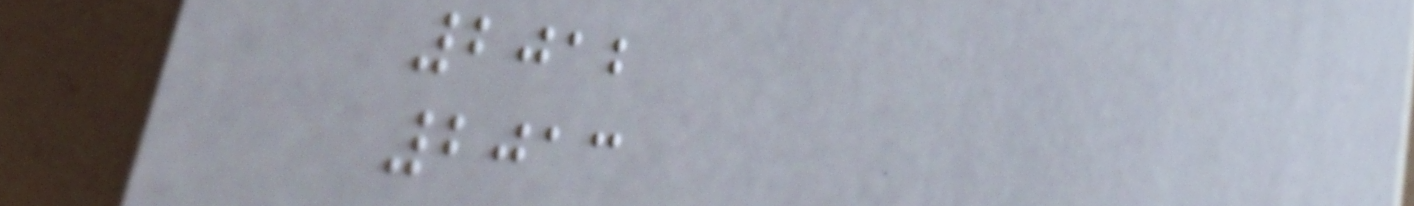2012
2013
